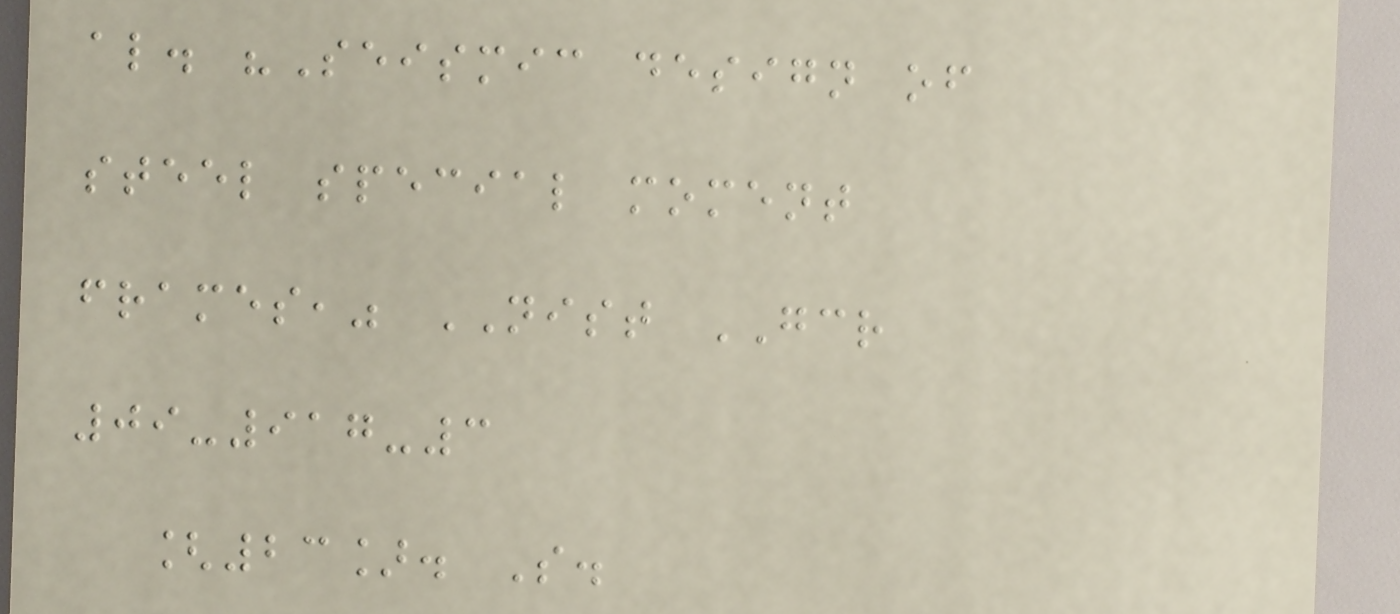al. "Seismic design of
steel special moment
frames," NIST GCR
09-917-3
[23]. S.
